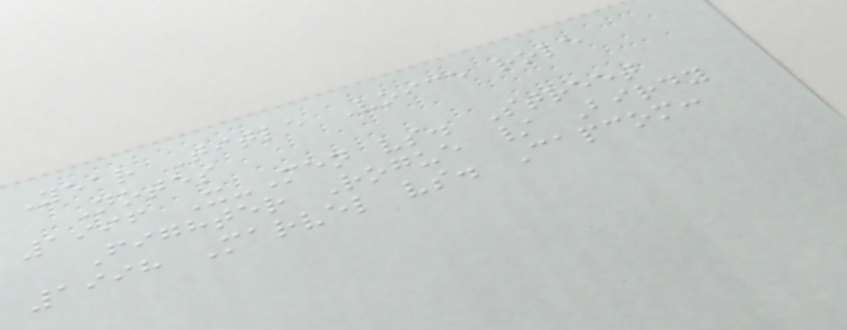Year Title Voice role
Notes
1996 X-Men vs. Street
Fighter Rogue / Birdy
1998 Marvel vs. Capcom:
